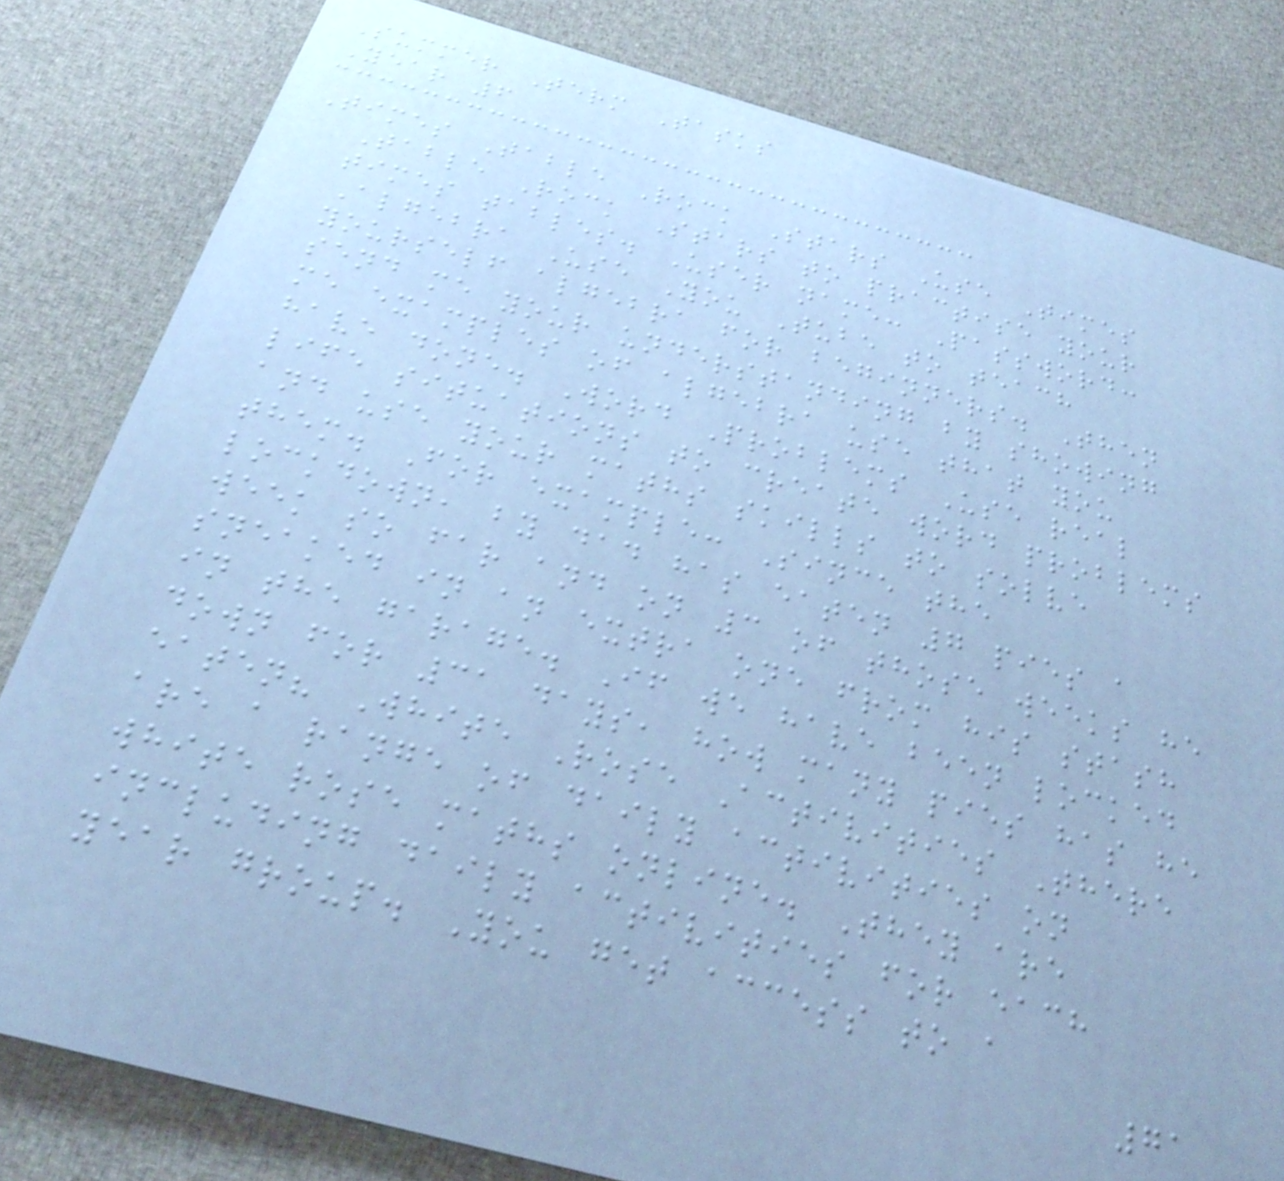Summer Term Tasks
Year 6
Times Table Rock Stars Use Times
Table Rock Stars to practise your
times tables. User name: Password:
Algebra Use You Tube to teach
yourself algebra for beginners. Then
send me your understanding by showing
me examples of algebra use that you
have done. Word Problems Use real
life situations to create word problems
and use your maths skills to solve
them. For example: Since the
lockdown, by dad has eaten 7 pies a
week so far and on 3 of those weeks he
sneaked in an extra one from his stash
in the garage. If we have been locked
down for 31 days, how many pies has he
eaten? White Rose Activities There
are a range of daily activities on
white rose maths online. They are
including daily activities for each
year group. You get access to a
71
